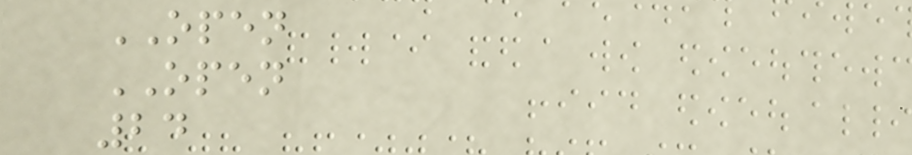OPEN
OPEN
24
